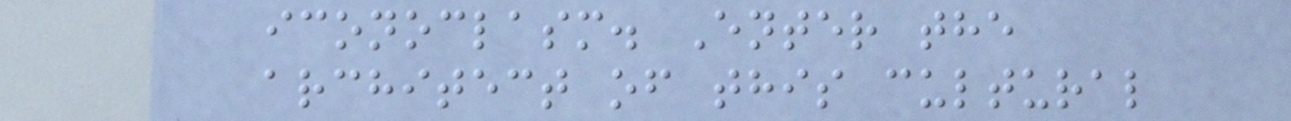iconoclasm. Enter the
architect of this cultural
